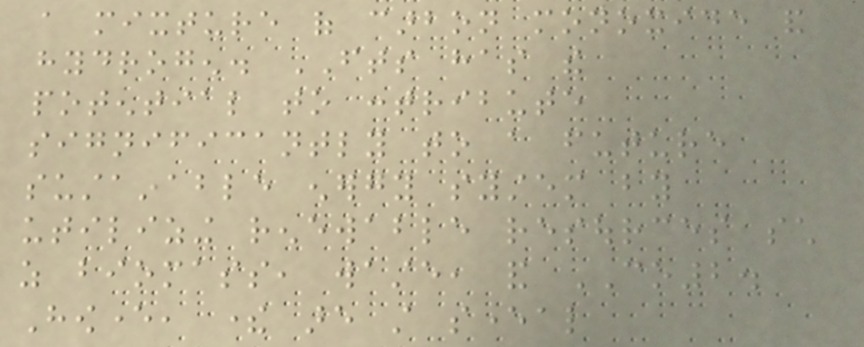a mixture of carbon monoxide and
hydrogen. FTS has the
potential to contribute
significantly to a future
sustainable energy system by
utilizing renewable resources such
as biomass, waste, and CO2.
However, there are still several
